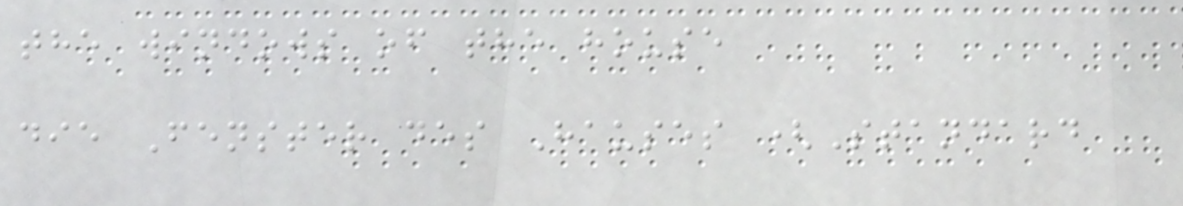the windows of the house
die Fenster des Hauses (Standard
